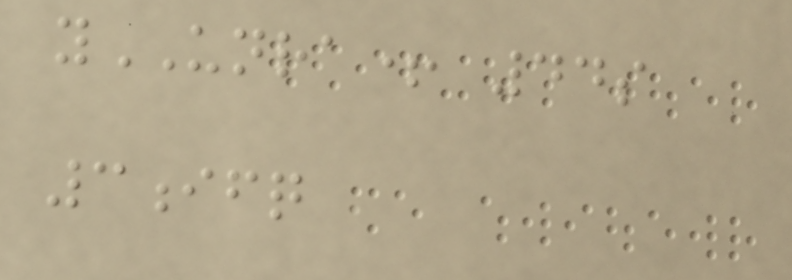yUNRA+ 44s
3ifq
